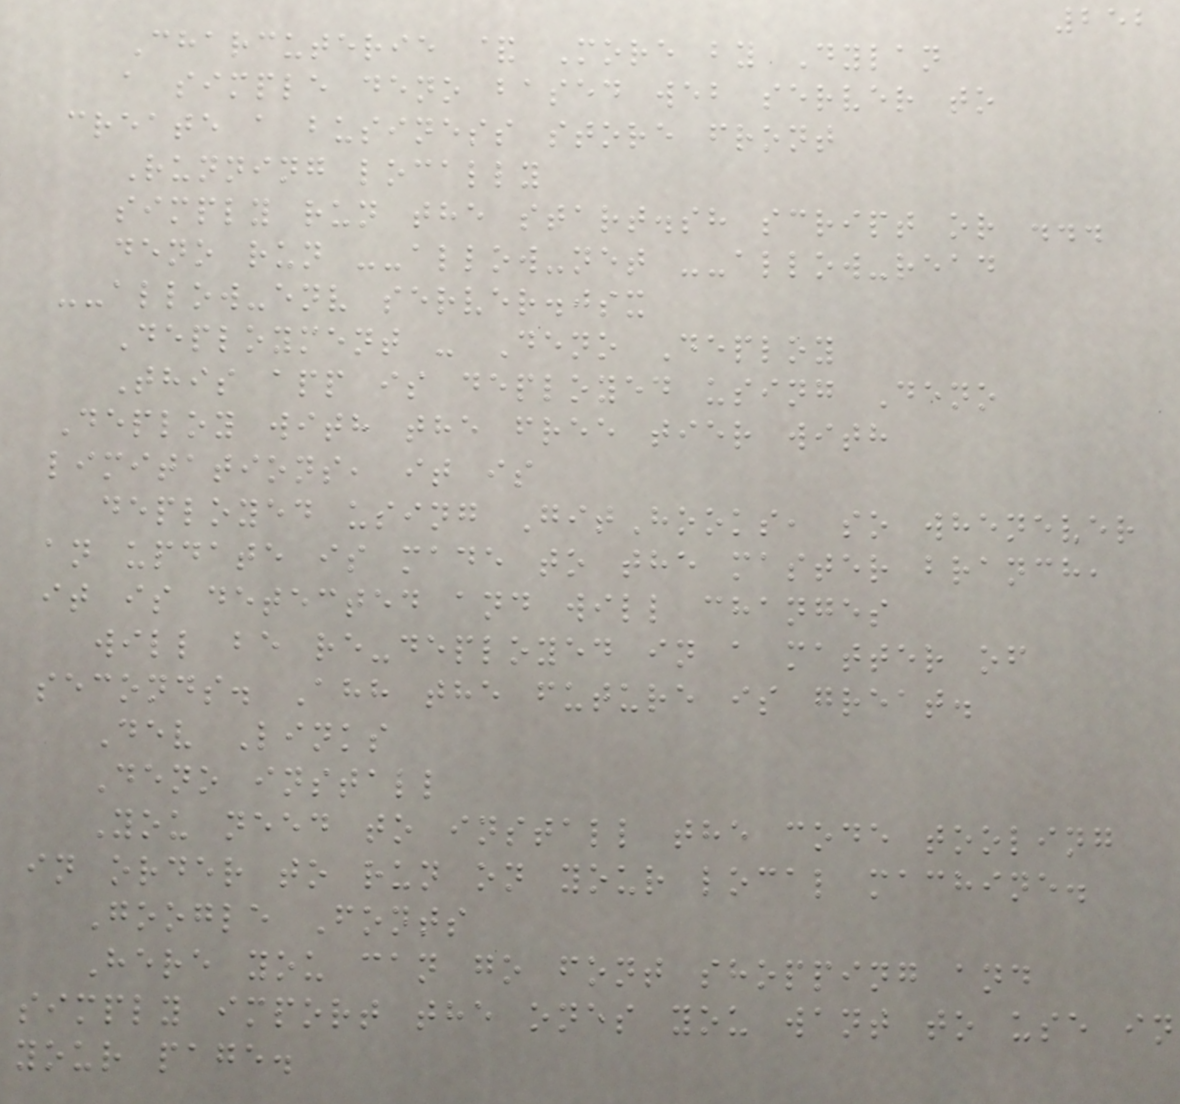252
Charcuterie & More by Dylan
a simple deno based web server to
create a business store front
Running locally
simply run the start.sh script or ...
deno run --allow-net --allow-read
--allow-env server.jsx
Deployment - Deno Deploy
This app is deployed using Deno
Deploy with the free tier with
limitations, it is
deployed using GitHooks, so whenever
an update is made to the master branch,
it is detected and will changes
will be re-deployed in a matter of
seconds. Ahh the future is great.
Dev Links
Deno install
You need to install the code tooling
in order to run on your local machine.
Google Fonts
Here you can go font shopping and
simply import the ones you want to use in
your page.
